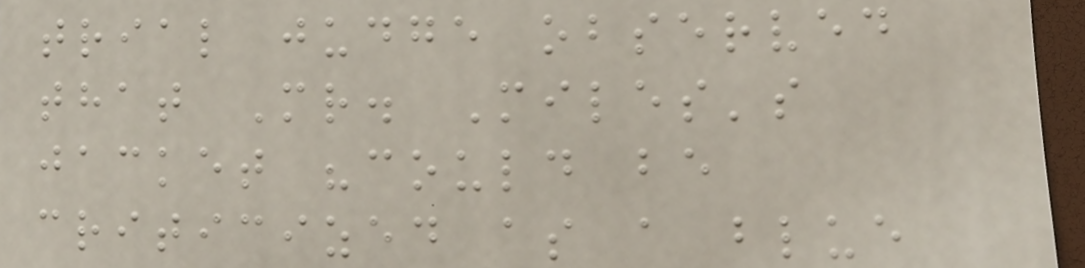trial judge observed
that Mr. Miles's
jacket "could be
criticized as a blue
